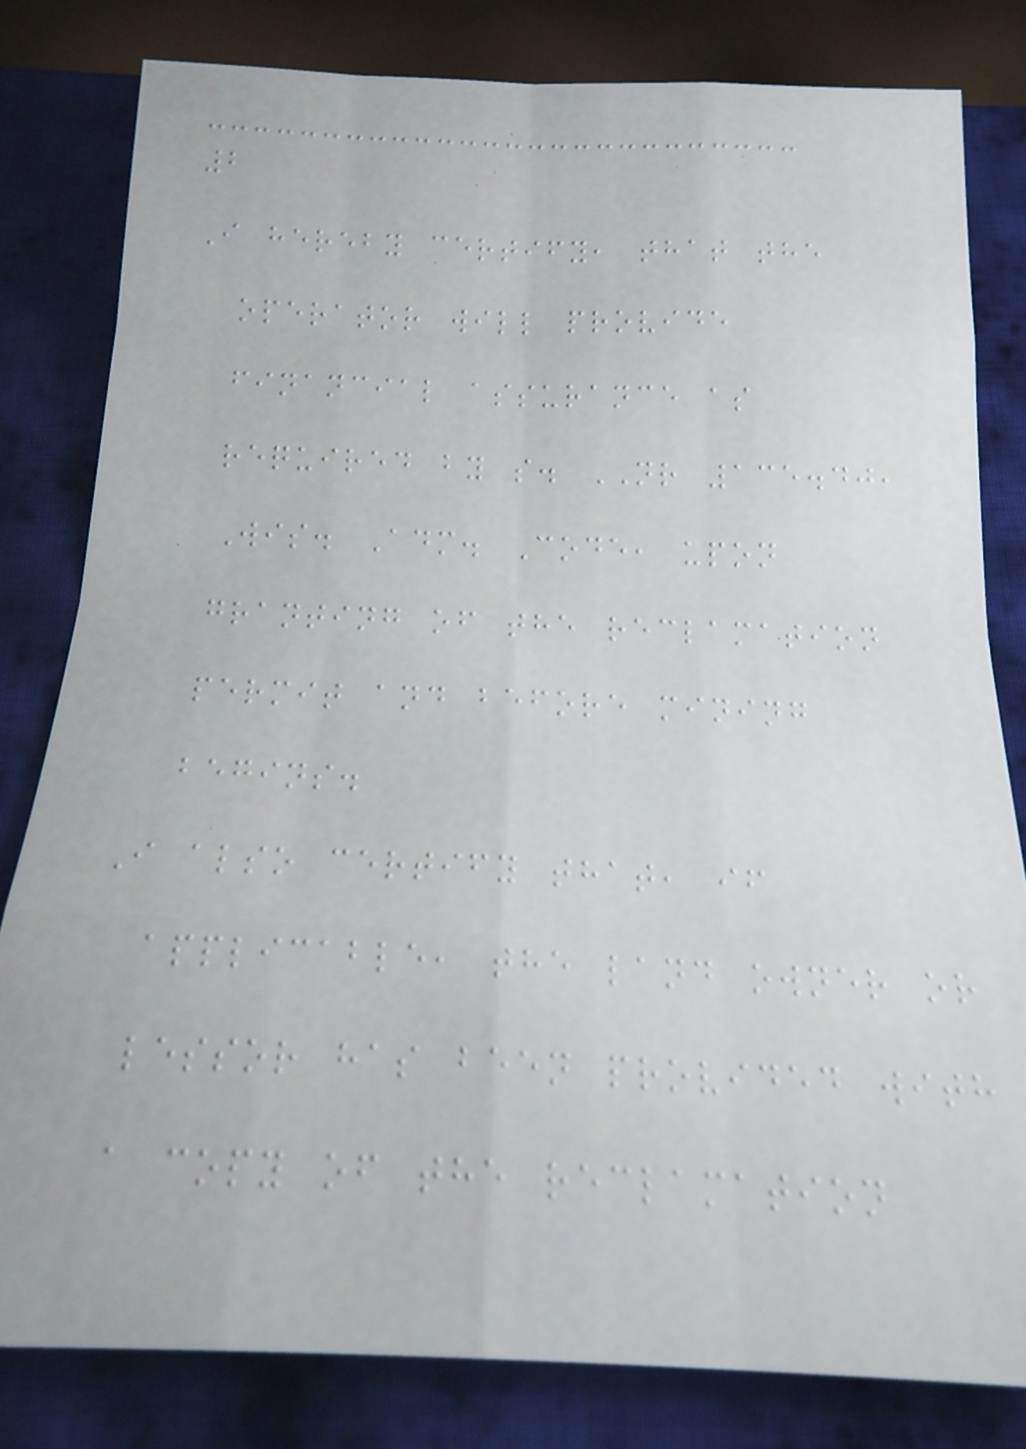2
I hereby certify, that the
operator will provide
financial assurance as
required by s. NR 135.40,
Wis. Adm. Code, upon
granting of the reclamation
permit and before mining
begins.
I also certify that, if
applicable, the land owner or
lessor has been provided with
a copy of the reclamation
